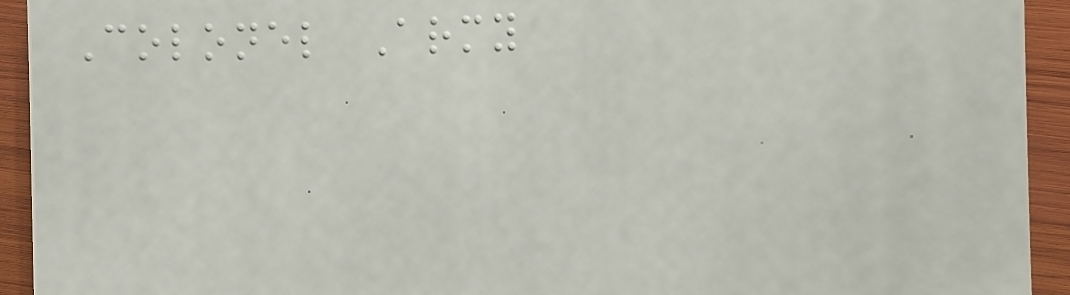Colonel Army
